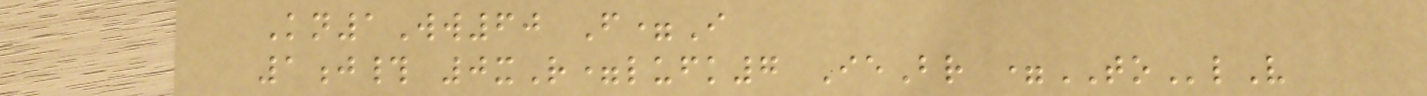Kn1Ww60 F=I
1j# 0xR=lufk7 IeBr =TOlV
